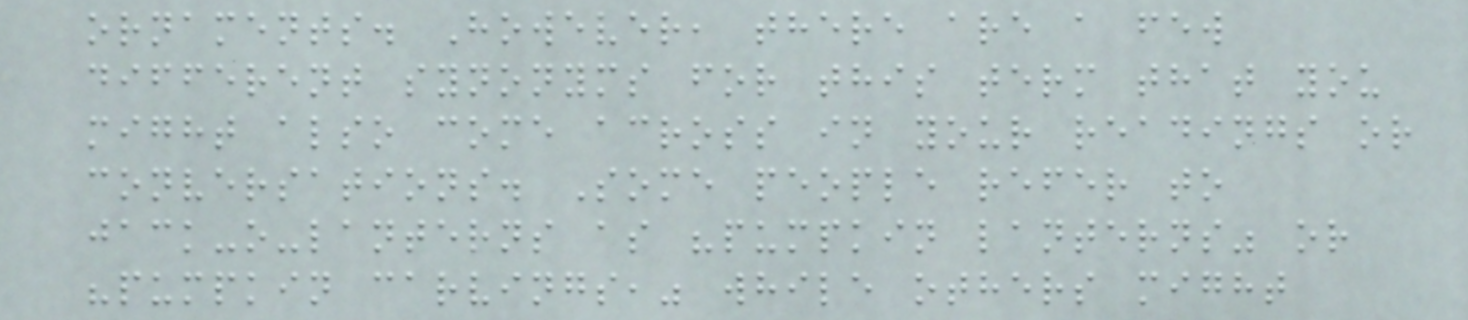ornaments. However, there are a few
different synonyms for this term that you
might also come across in your readings or
conversations. Some people refer to
jack-o-lanterns as "pumpkin lanterns" or
"pumpkin carvings," while others might
